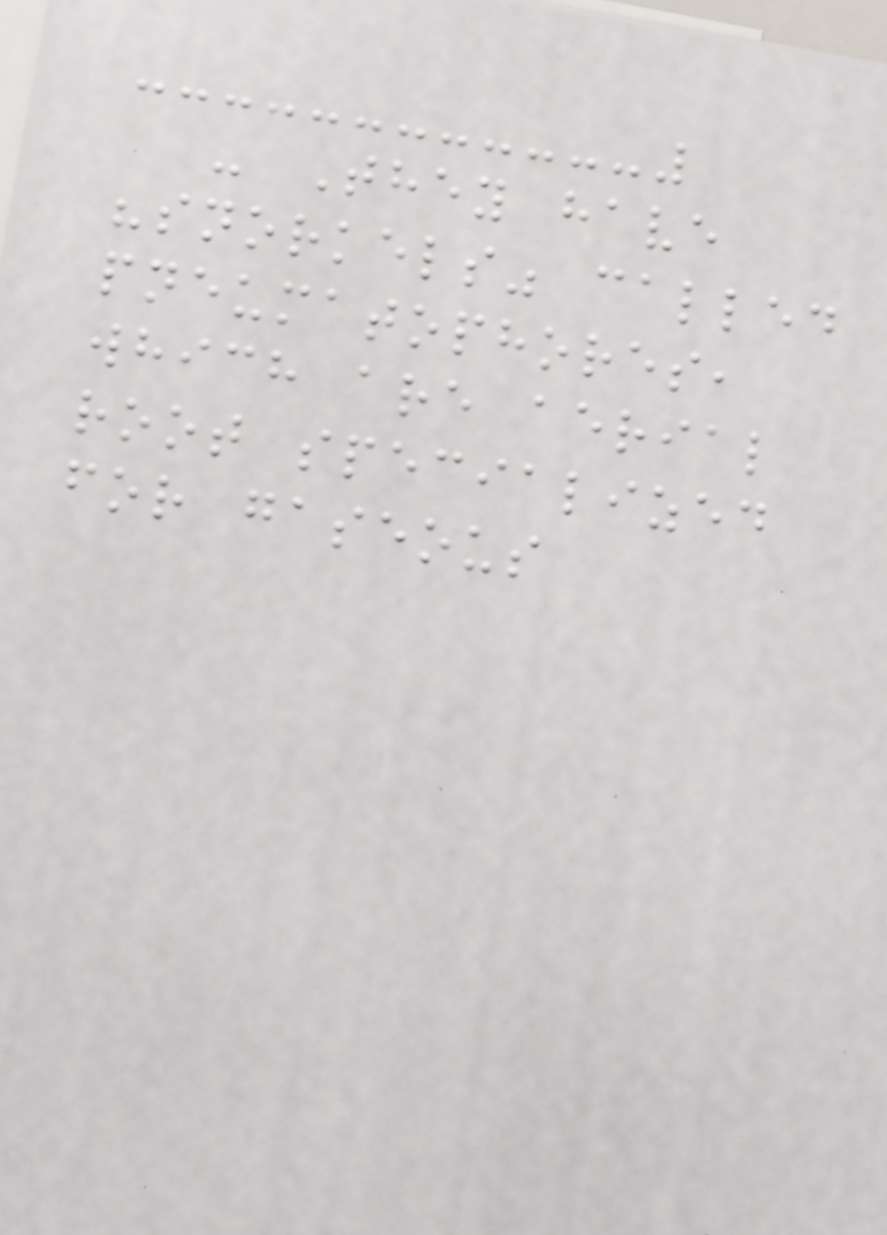- They have
"snorkels" called
pneumatophores,
which are aerial
root specialized
for gaseous
